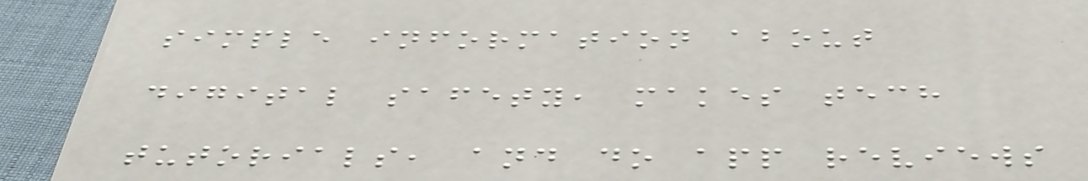simple information about
digital safety, makes tech
tutorials, and do app reviews
